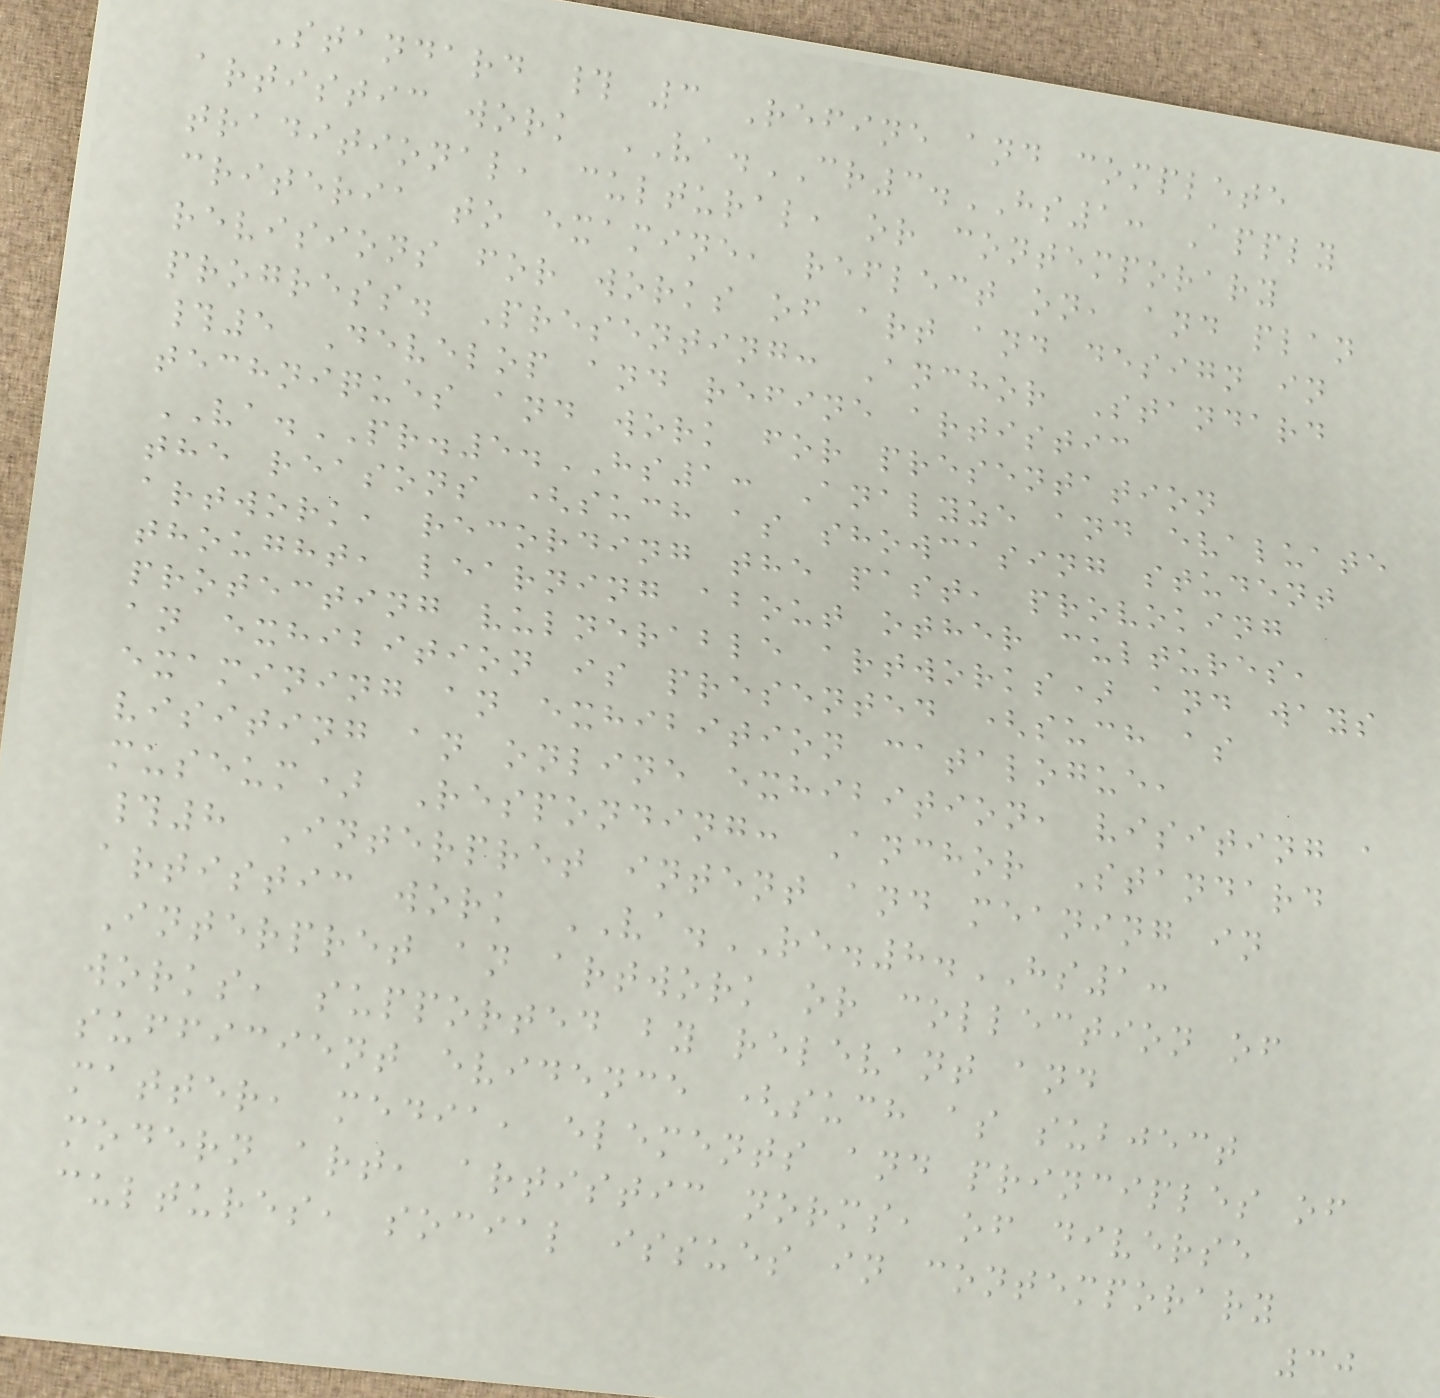Standard # 3 Refine and complete
artistic work VA.CR3.HS1: Apply
traditional, cultural, or contemporary
criteria to examine, reflect on, and plan
revisions for works of art and design in
progress. Presenting: Anchor Standard
#5 Develop and refine artistic
techniques and work for presentation
VA.PR.5.HS1: Analyze and evaluate
the reasons (such as showcasing student
artwork, recording the past, provoking
thought, learning about other cultures,
protecting vulnerable artworks) and ways
an exhibition is presented (such as
examining an exhibition catalogue,
visiting an online exhibition, visiting a
museum) Responding: Anchor Standard
#8 Interpret intent and meaning in
artistic work VA.RE.8.HS1:
Interpret an artwork or collection of
works, supported by relevant and
sufficient evidence (such as subject
matter, media, elements and principles of
modern art, artistic norms, of diverse
cultures, social issues in contemporary
30
